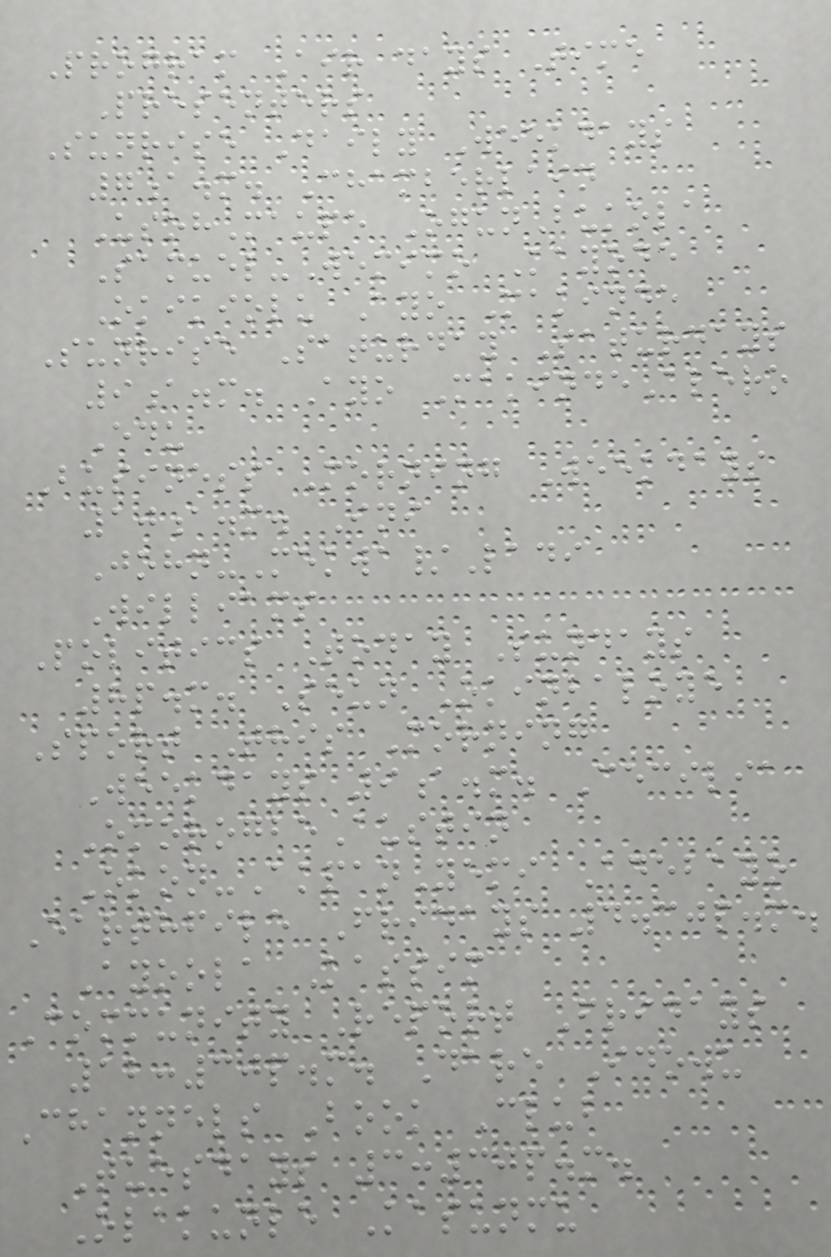Program Air days Time
Presenters
Sunrise Daily Weekdays
7a.m. Chamberlain
UsohMaupe OgunBukola
Samuel-Wemimo Kayode
Okikiolu Ayo Makinde
Sunrise Saturday Saturdays
9a.m. Ayo MakindeAlero
Edu
Business Morning Weekdays
10a.m. Ini
John-Mekwa/Ladi
Williams
Politics Today Sundays
8p.m. Seun Okinbaloye
Sport This Morning
Weekdays 9a.m. Cecilia
OmorogbeAustin
Okon-AkpanYemi Adebayo
Earthfile Fridays 4.30p.m.
Ayoola Kassim
Community Report Fridays
12:30p.m. Dare Idowu
Channels Book Club
Tuesdays 3:30p.m.
Olakunle Kasunmu
